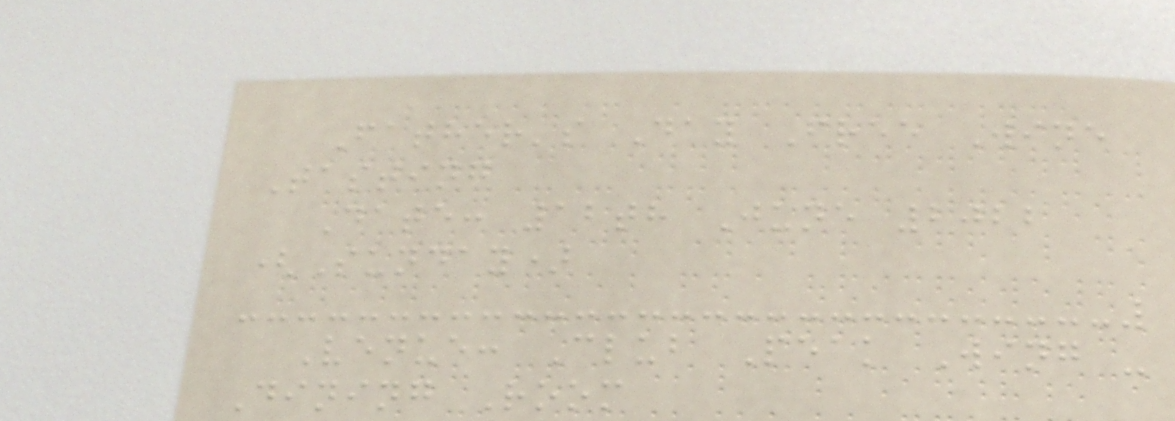Father's Day Free Wine
Tasting
Date: 12th June 2022
(Sunday)
Venue: Club Peak Wing -
Dining Room
